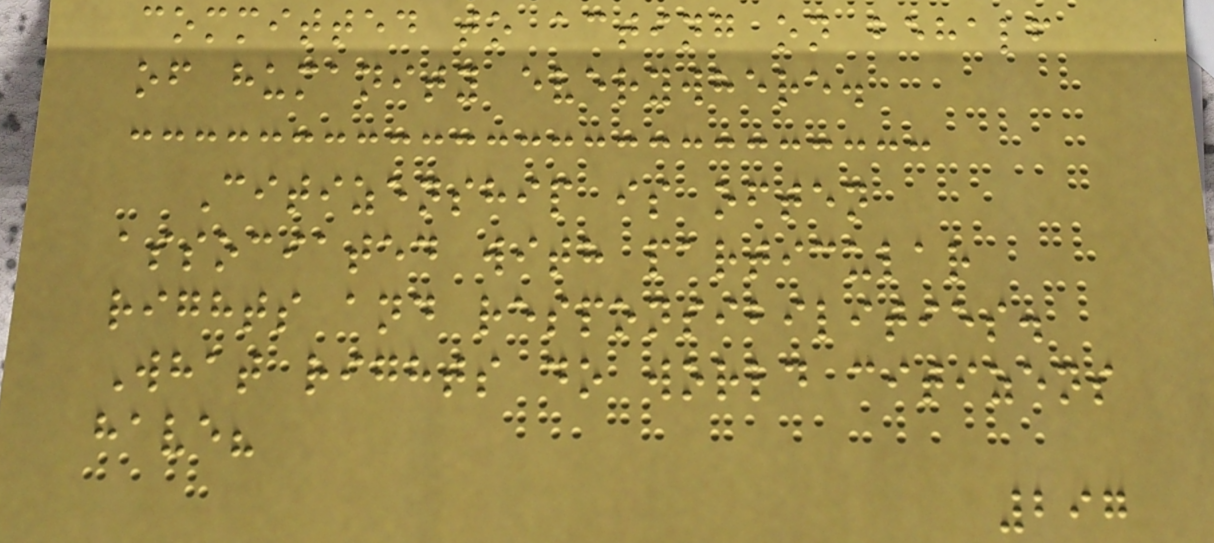committed to acting on behalf
of humanity everywhere.
Citizenship is often
associated with particular
rights and responsibilities.
What rights do world citizens
have?
297
